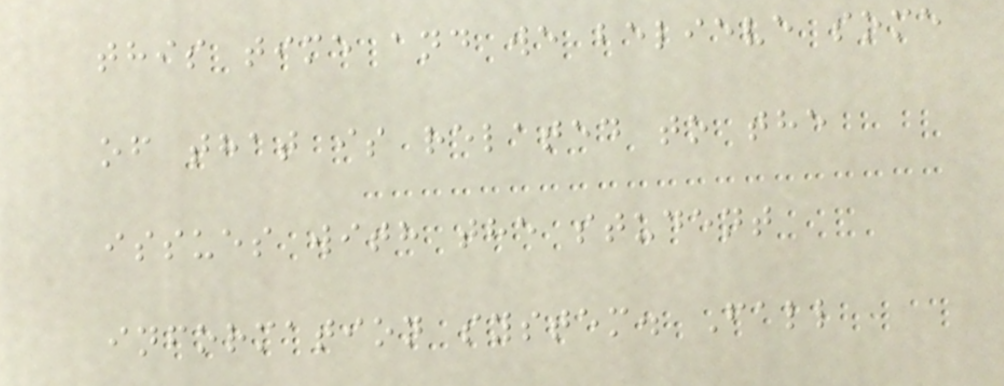this time and we believe some
of that is related to the
issues with the student
information system. Fall
